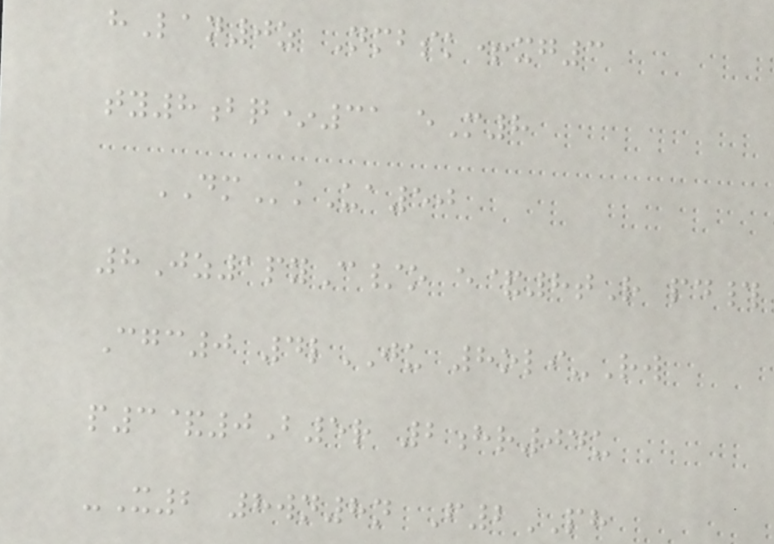hLan0z Nmbsk+xg3
ty8bq*31 eM8
DMkUa50
8Jz1pyC/o e&8tR pd#
Cgc0 4lJU 8oli-Rw
p3&0B5r 2hr04u
-X2 8wn8n F2PH
